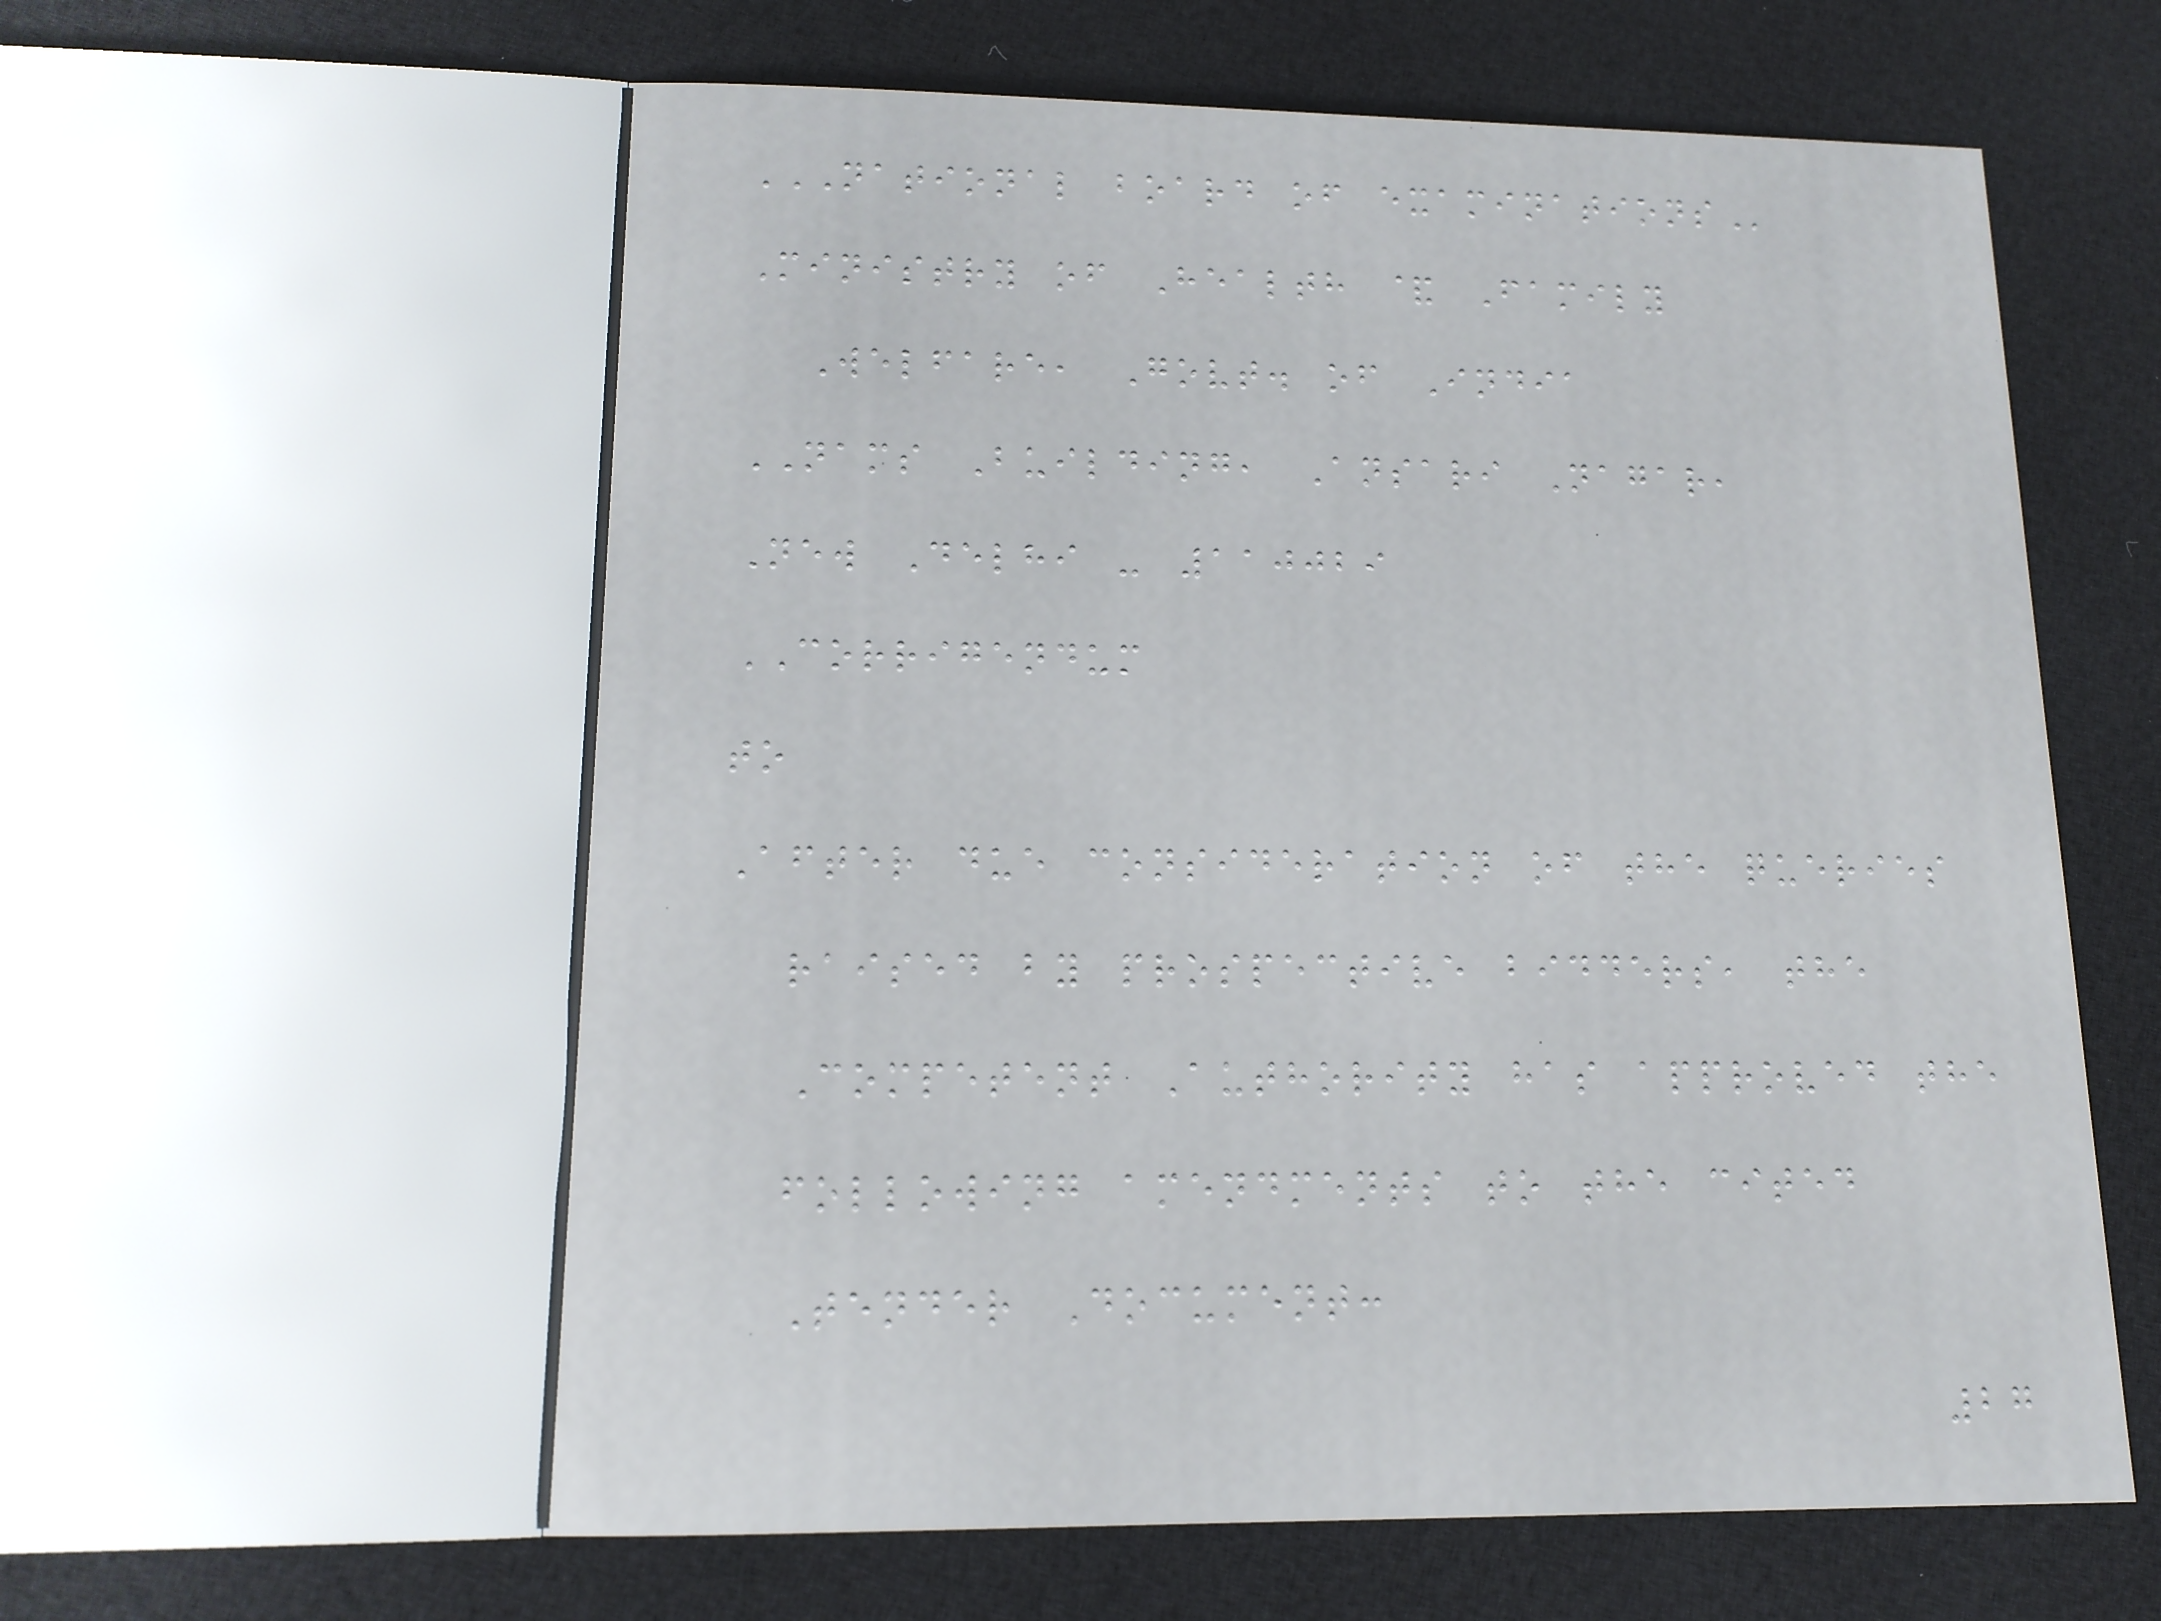NATIONAL BOARD OF EXAMINATIONS
Ministry of Health & Family
Welfare, Govt. of India
NAMS Building, Ansari Nagar,
New Delhi - 110029
CORRIGENDUM
to
After due consideration of the queries
raised by prospective bidders, the
Competent Authority has approved the
following amendments to the cited
Tender Document:
27
